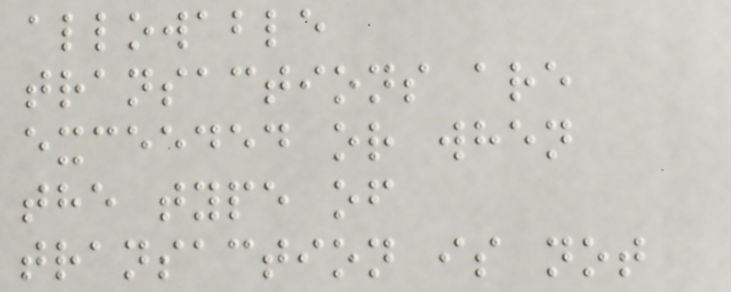allowable
transactions are
exceeded or when
the type of
transaction is not
